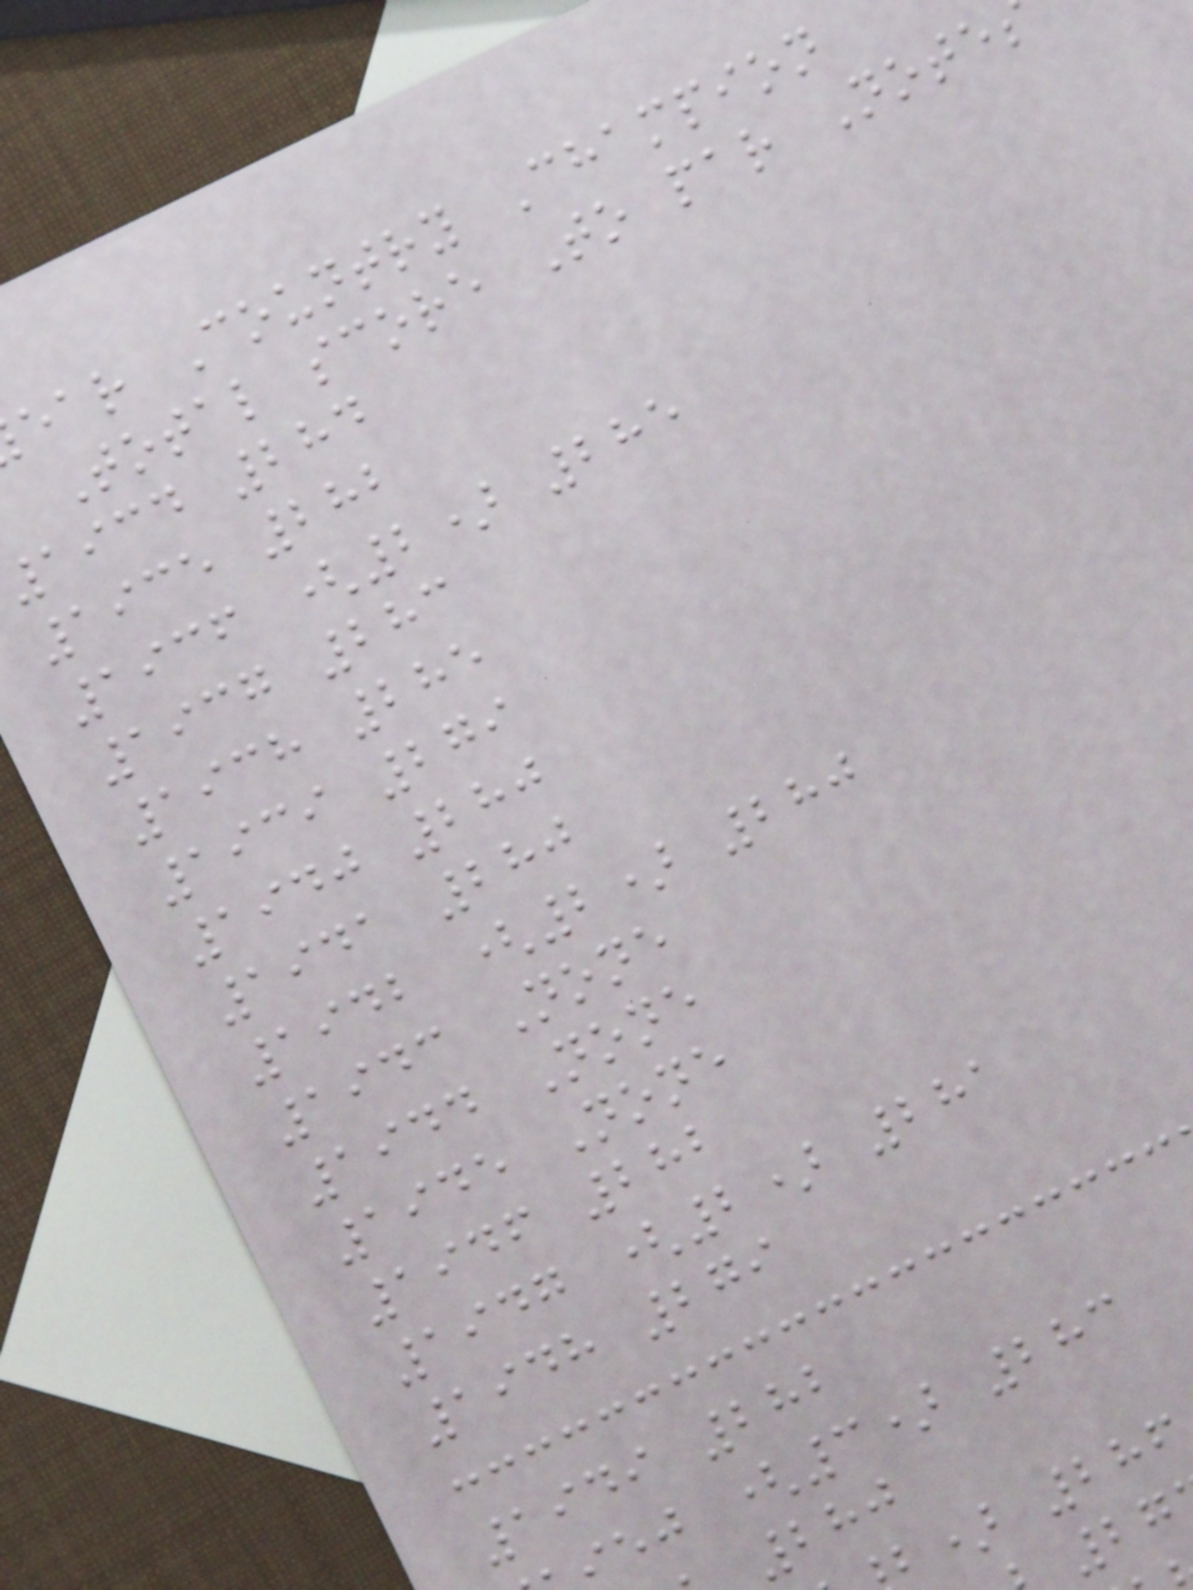ear Country Champion
Total score To par Note
1934 284
1935 282
1936 (2) 285
1937 283
1938 285
1939 279
1940 280
1941 280
1942 (2) 280
1943 None
1944 None
1945 None
1946 282
1947 (2) 281
1948 279
1949 282
ej (3) 283
280
b) 286
